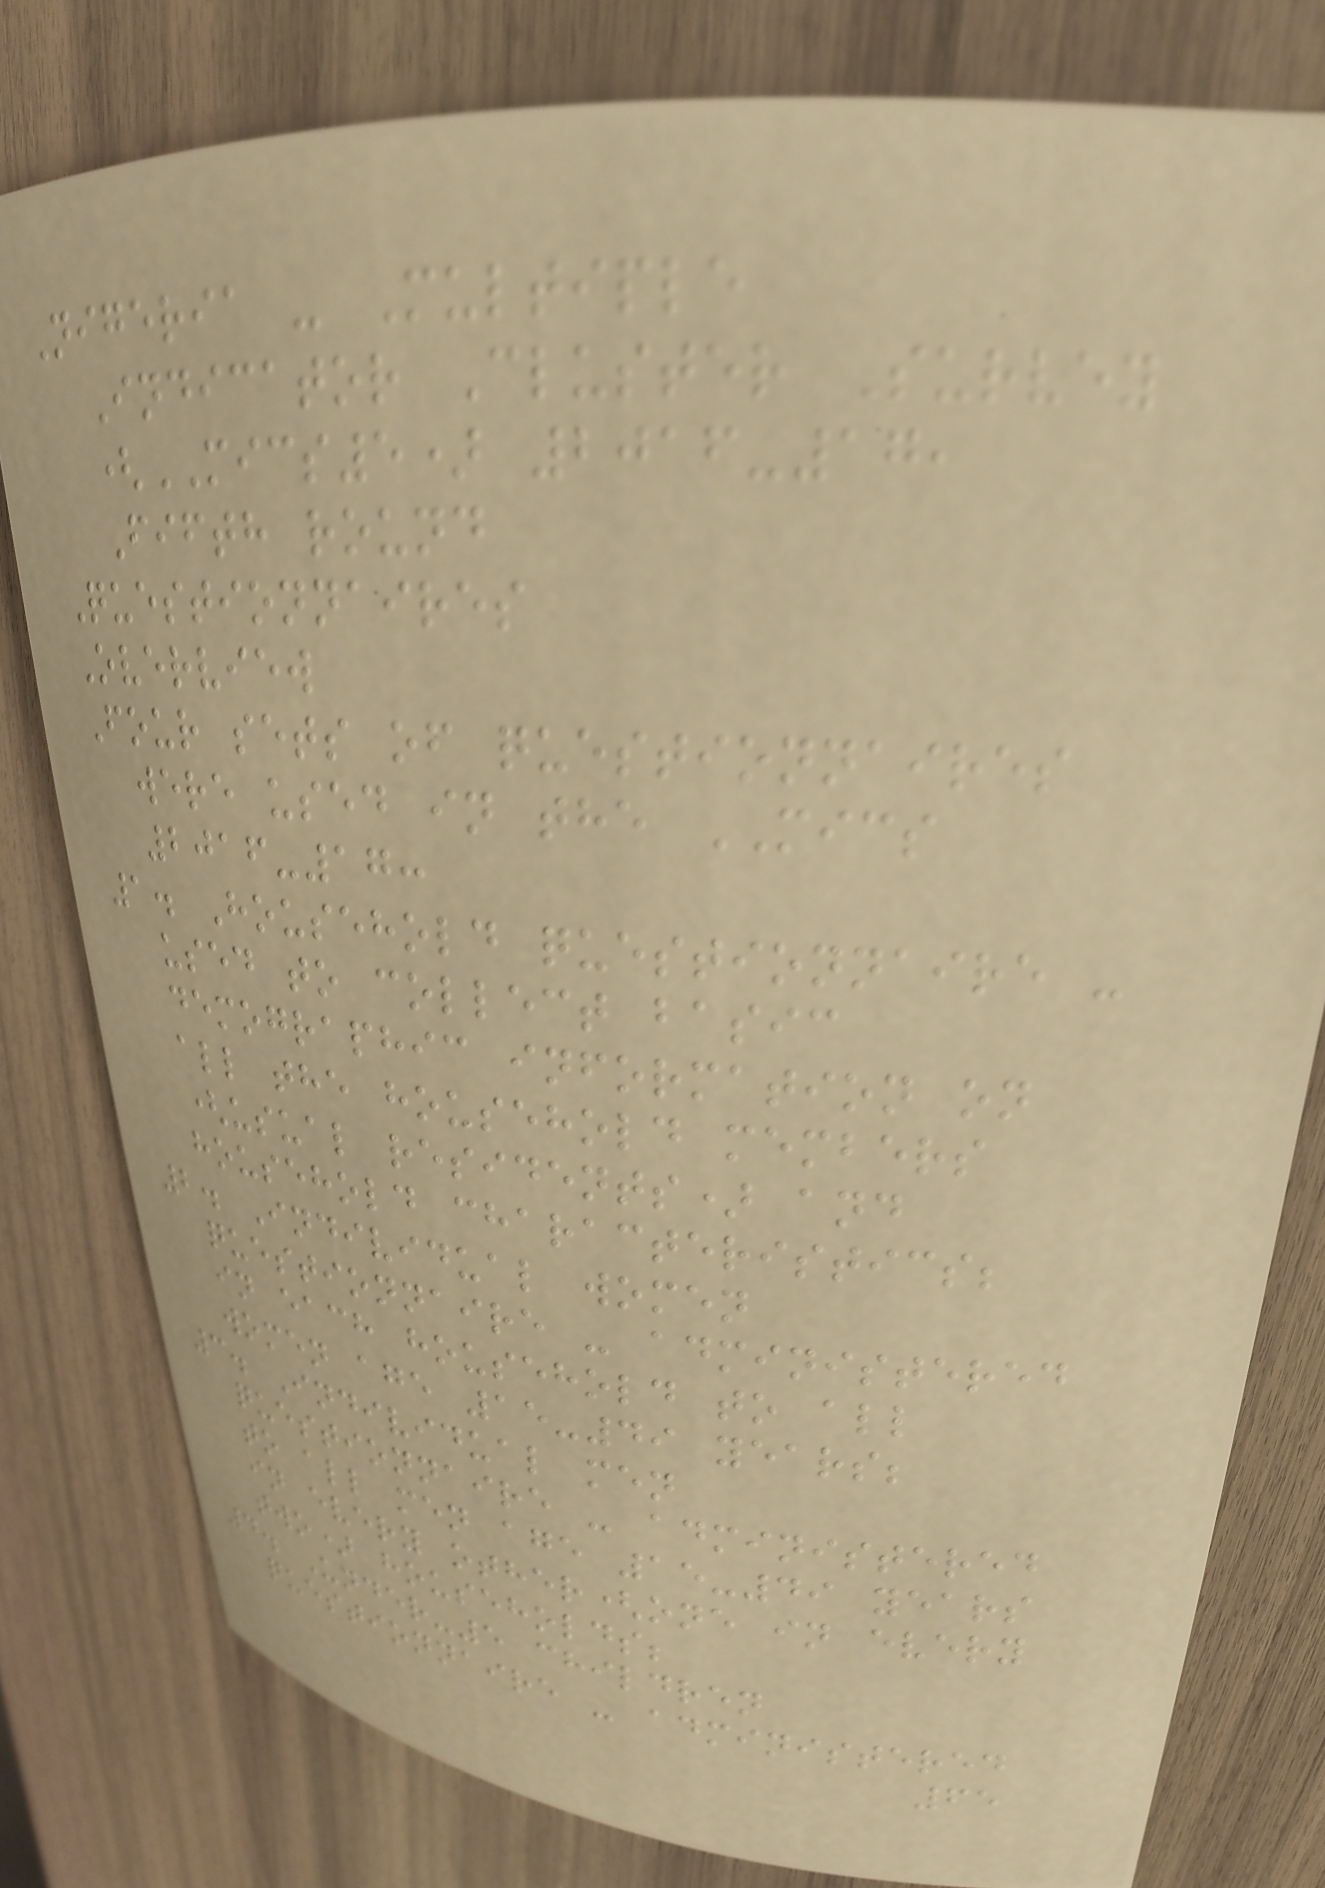Nigeria - Multiple
Indicator Cluster Survey
(MICS5) 2016-17,
Fifth round
Questionnaires
Overview
Four sets of questionnaires
were used in the MICS
2016-17:
1. Household questionnaire -
used to collect basic
demographic information on
all the household members
(usual residents) and
household characteristics;
2. Individual women
questionnaire - administered
in each household to all
women age 15-49 years;
3. Individual men
questionnaire - administered
to all men age 15-49 years
in every other(one in every
two) households;
4. Under-5 children
questionnaire - administered
65
